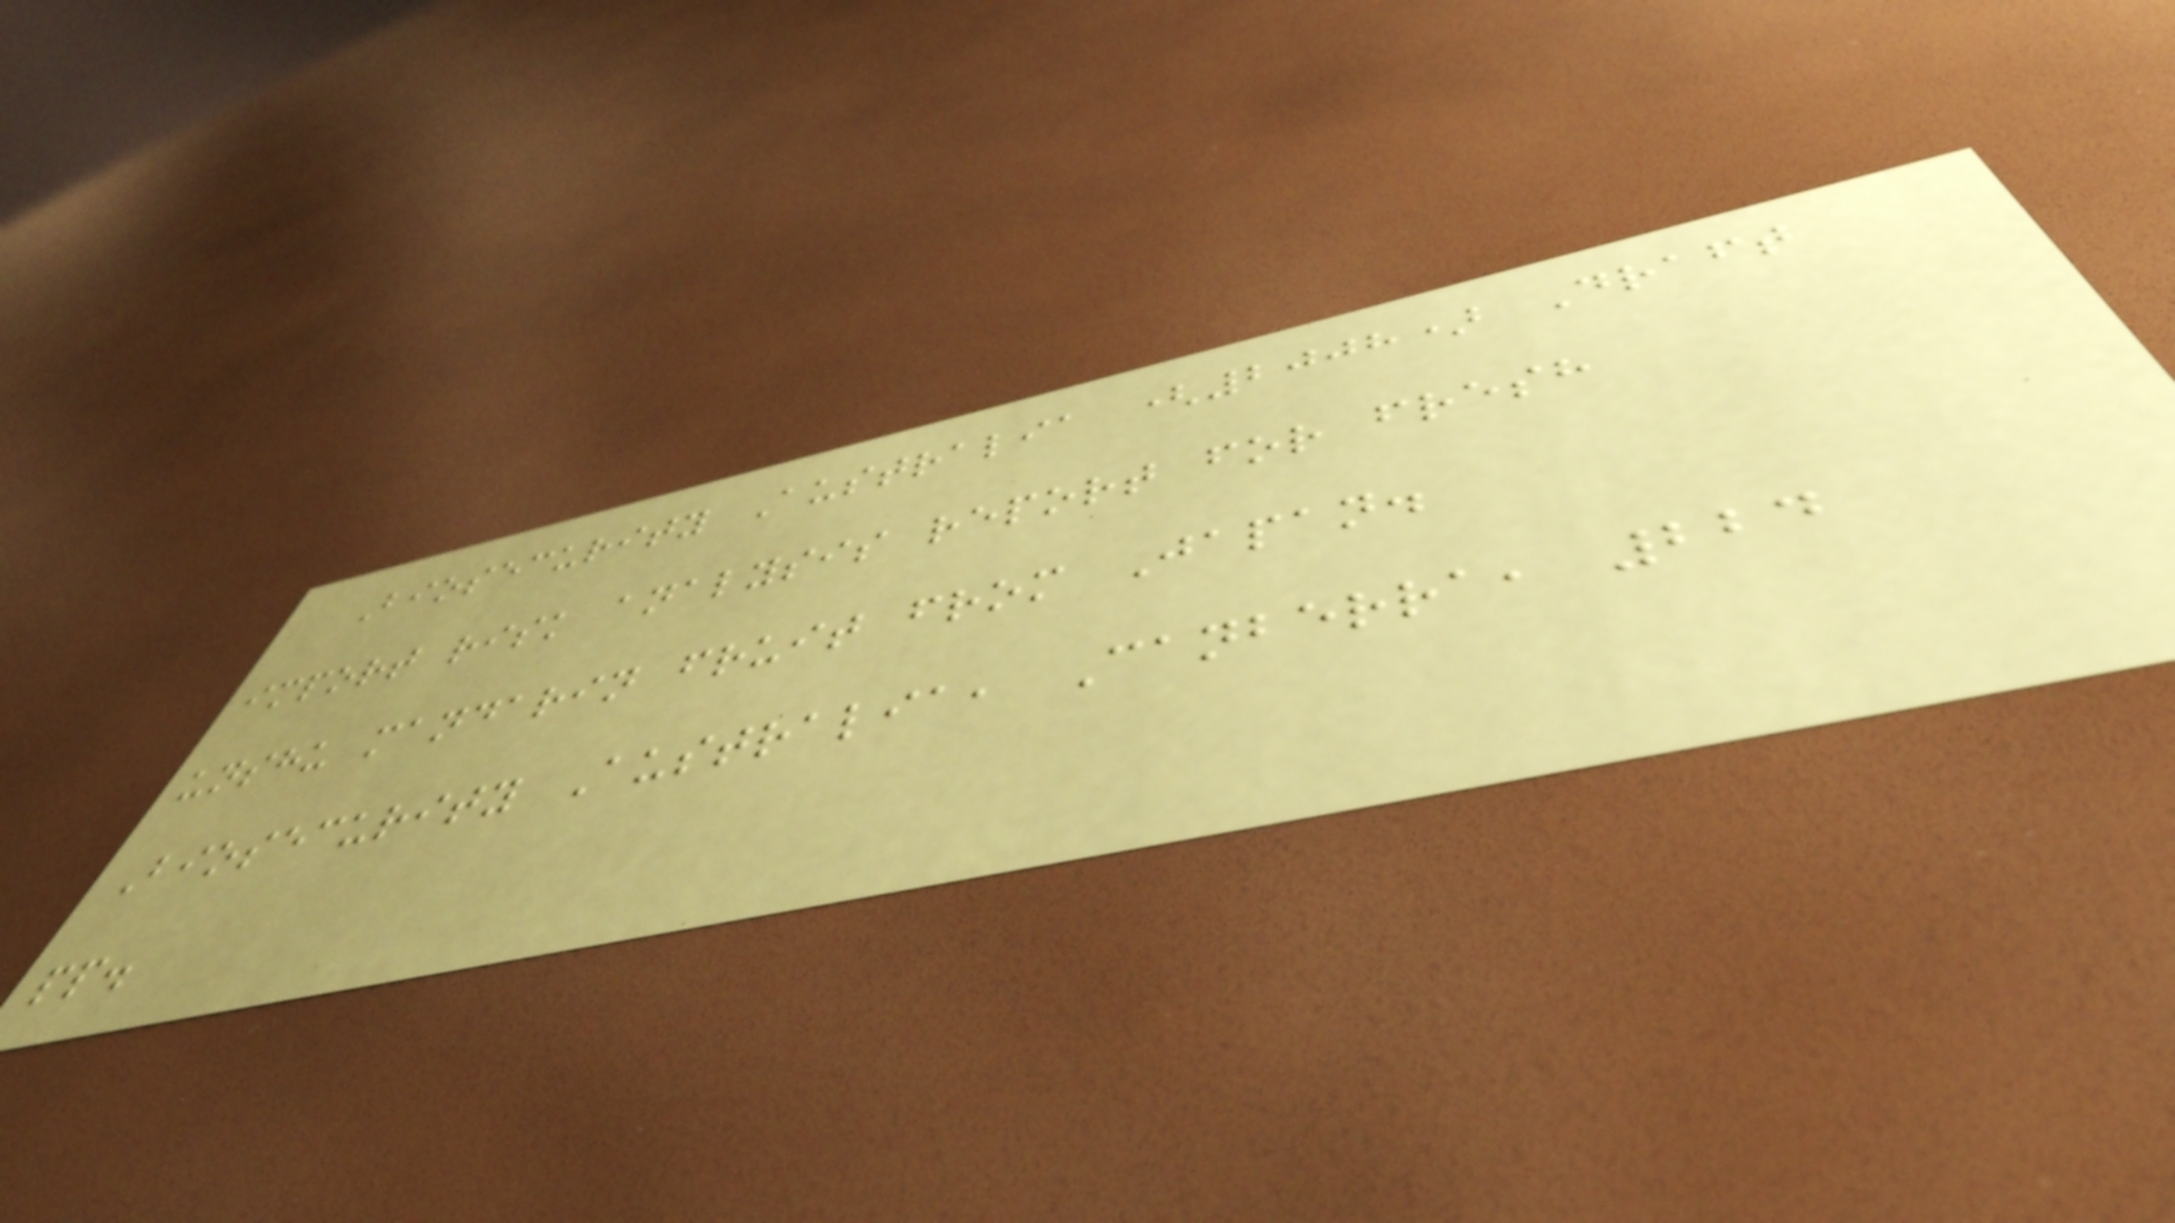Biosecurity Australia (2008) Draft
import risk analysis report for fresh
unshu mandarin fruit from Japan.
Biosecurity Australia, Canberra, 224
pp.
